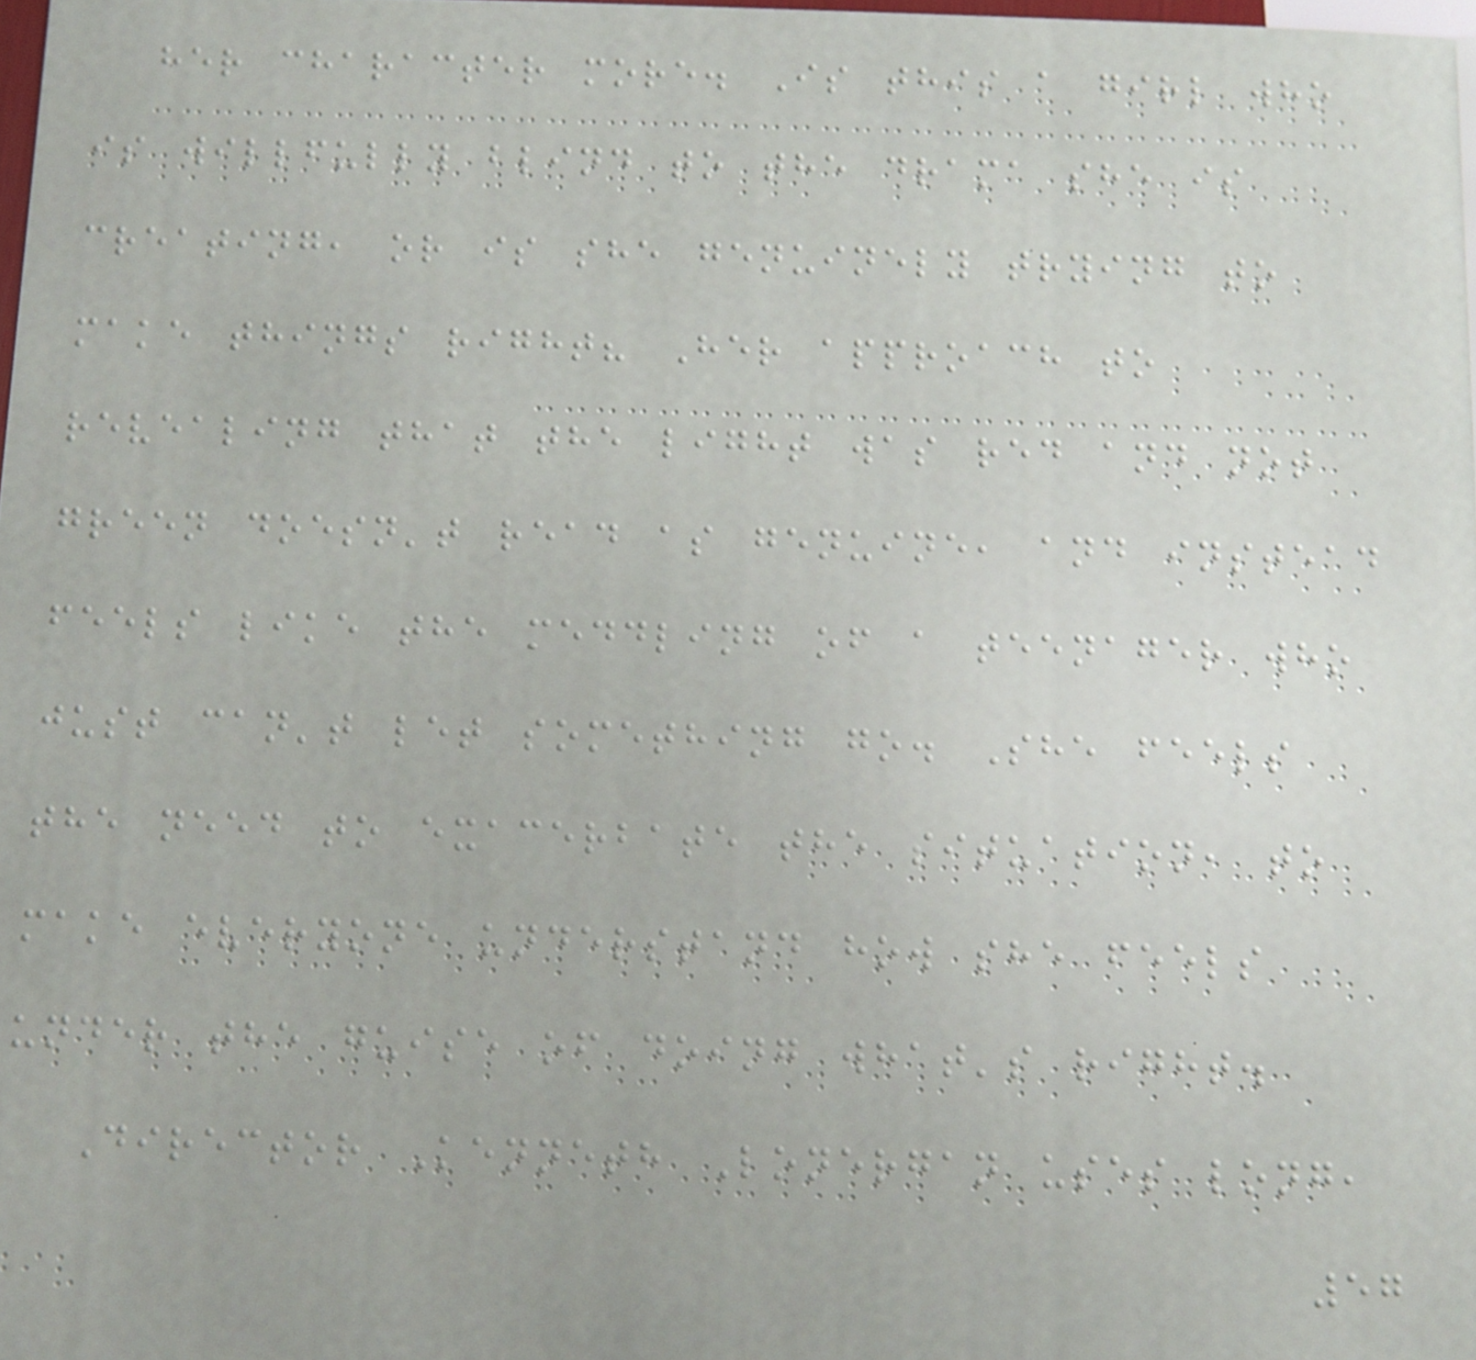her character more. Is this a girl who
is willfully blind to the drama she is
creating, or is she genuinely trying to
make things right? Her approach to
revealing that the light was red and not
green doesn't read as genuine, and instead
feels like the meddling of a teenager who
just can't let something go. She feels
the need to exacerbate the situation, to
make everyone understand how she feels
under the guise of doing what's right.
Director Kenneth Lonergan uses long,
57
